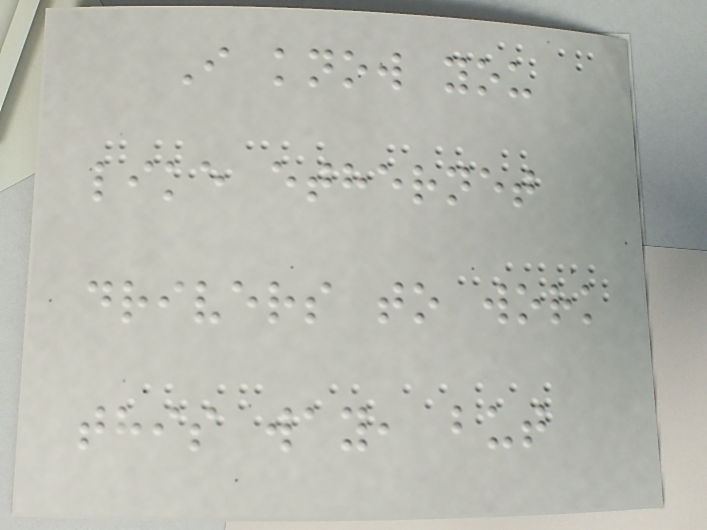I know you
like ethernet
drivers to work
this way, but
